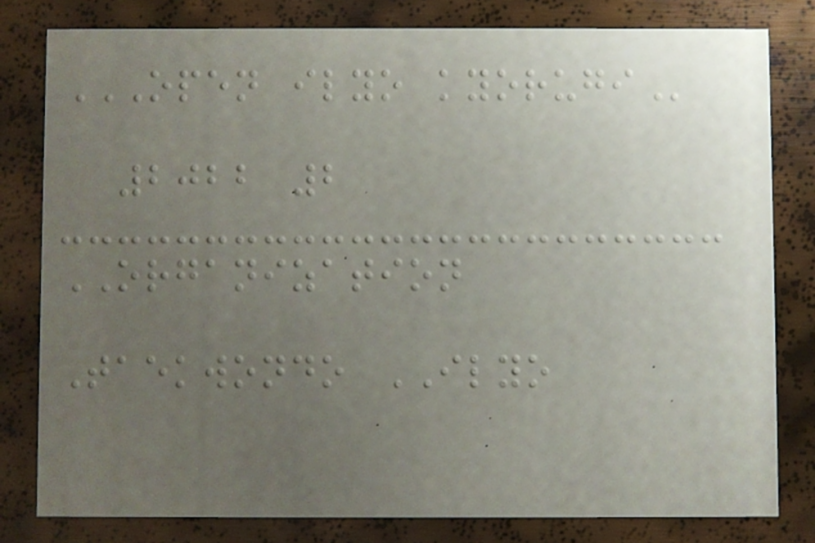OPEN ILYO KYORUGI
2022 2
ORGANIZATION
Taekwondo ILYO
